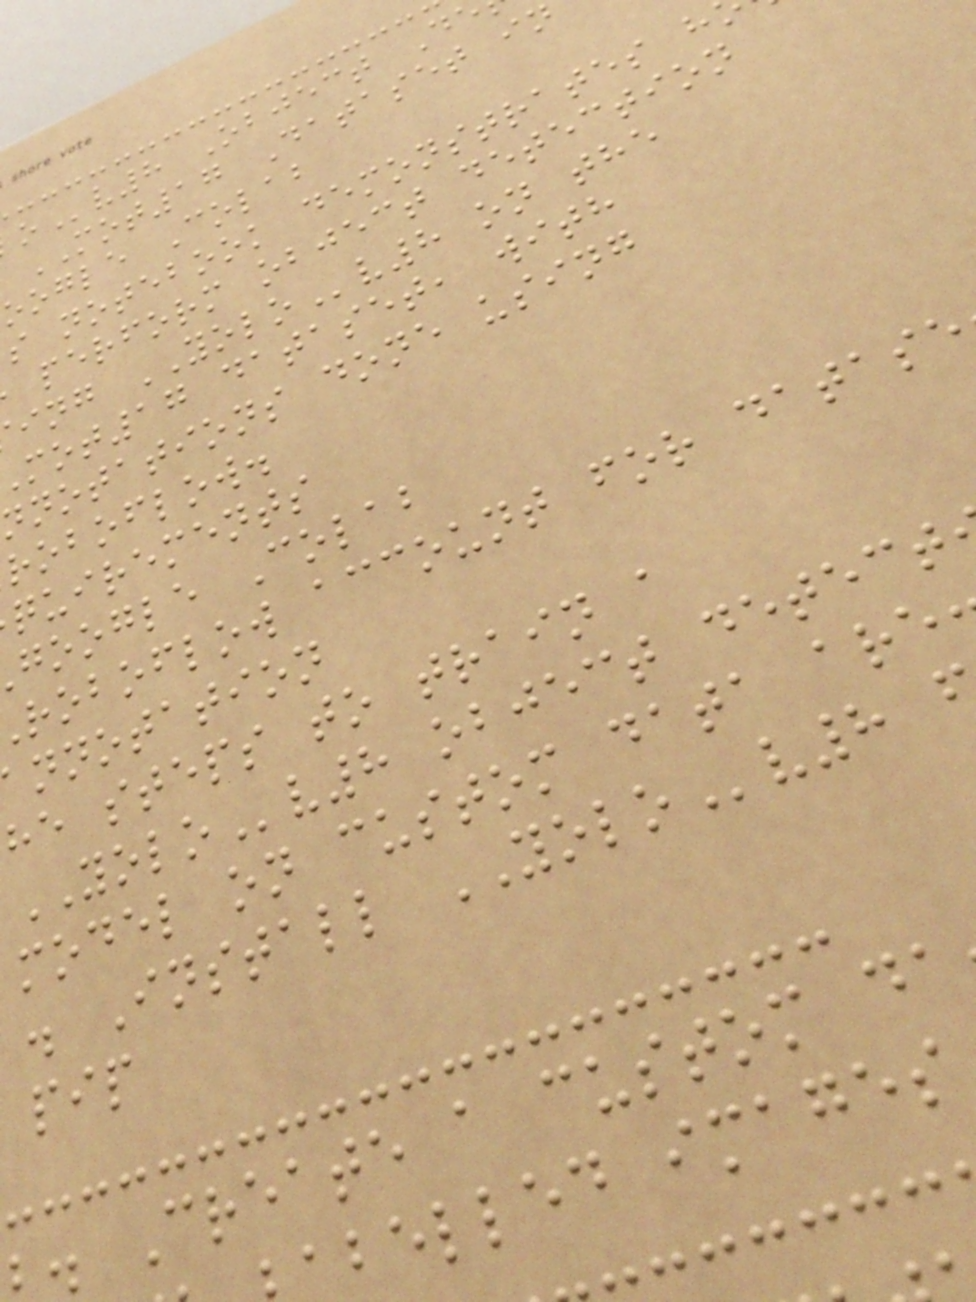v8 Object D
MOT17 Dataset in
oogle Colab
s notebook demonstrates h
perform object detection
ing YOLOv8 on the
mot17 dataset, with
nnotations done using
roboflow.
quirements
google Colab
roboflow account for datase
nnotation
he steps to train a
YOLOv8 object detect
model on custom data are
. Install YOLOv8
pip
. Create a custom da
belled images
